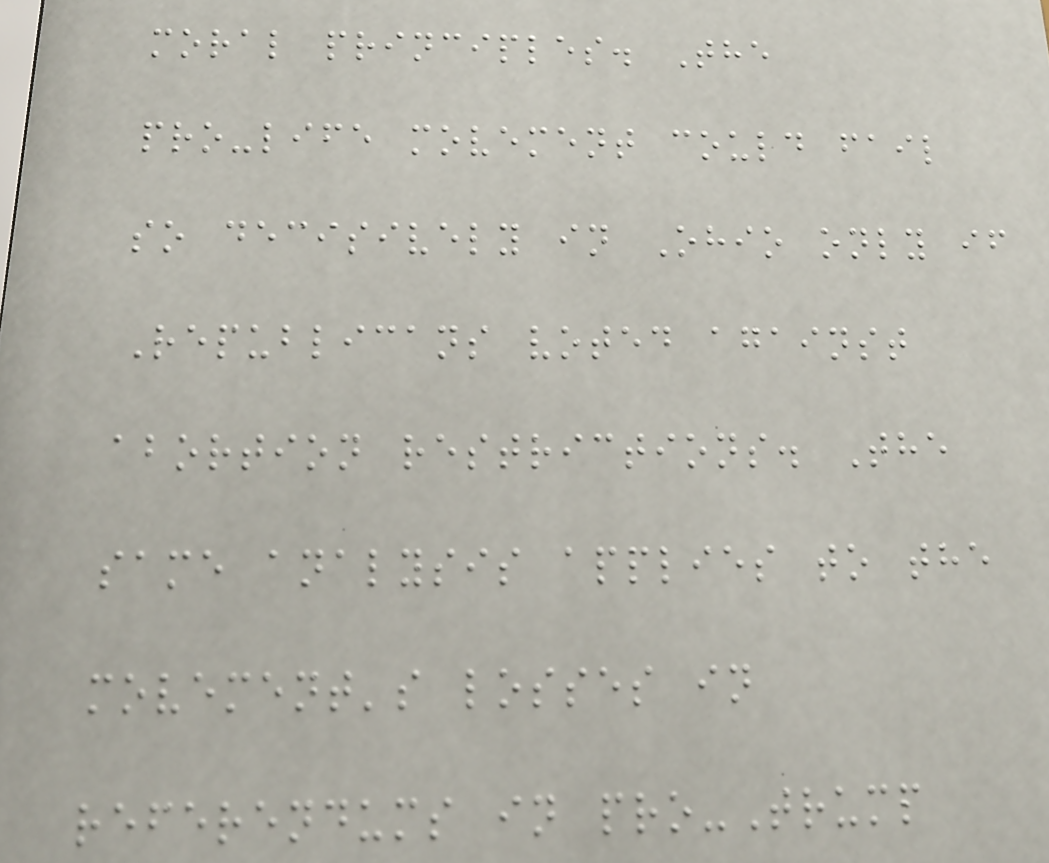moral principles. The
pro-life movement could fail
so decisively in Ohio only if
Republicans voted against
abortion restrictions. The
same analysis applies to the
movement's losses in
referendums in pro-Trump
